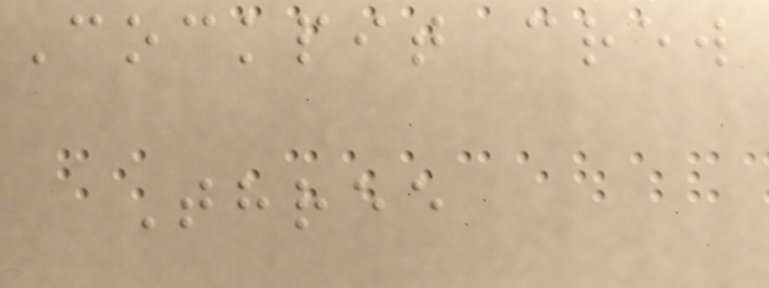Cockpit crew
Three
